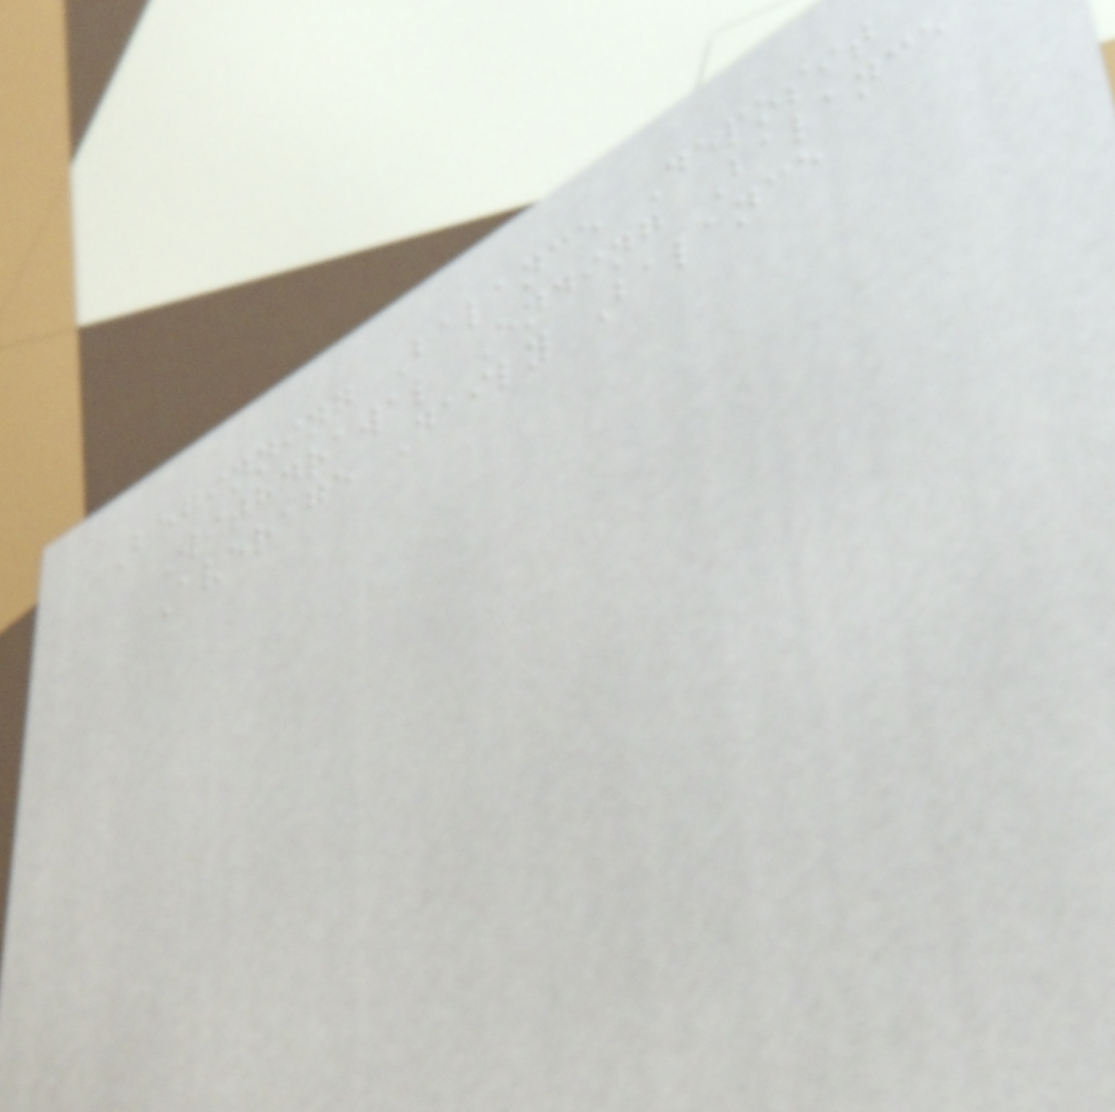Beginning Balance Deposit
Withdrawal Ending Balance
Average Daily Balance
